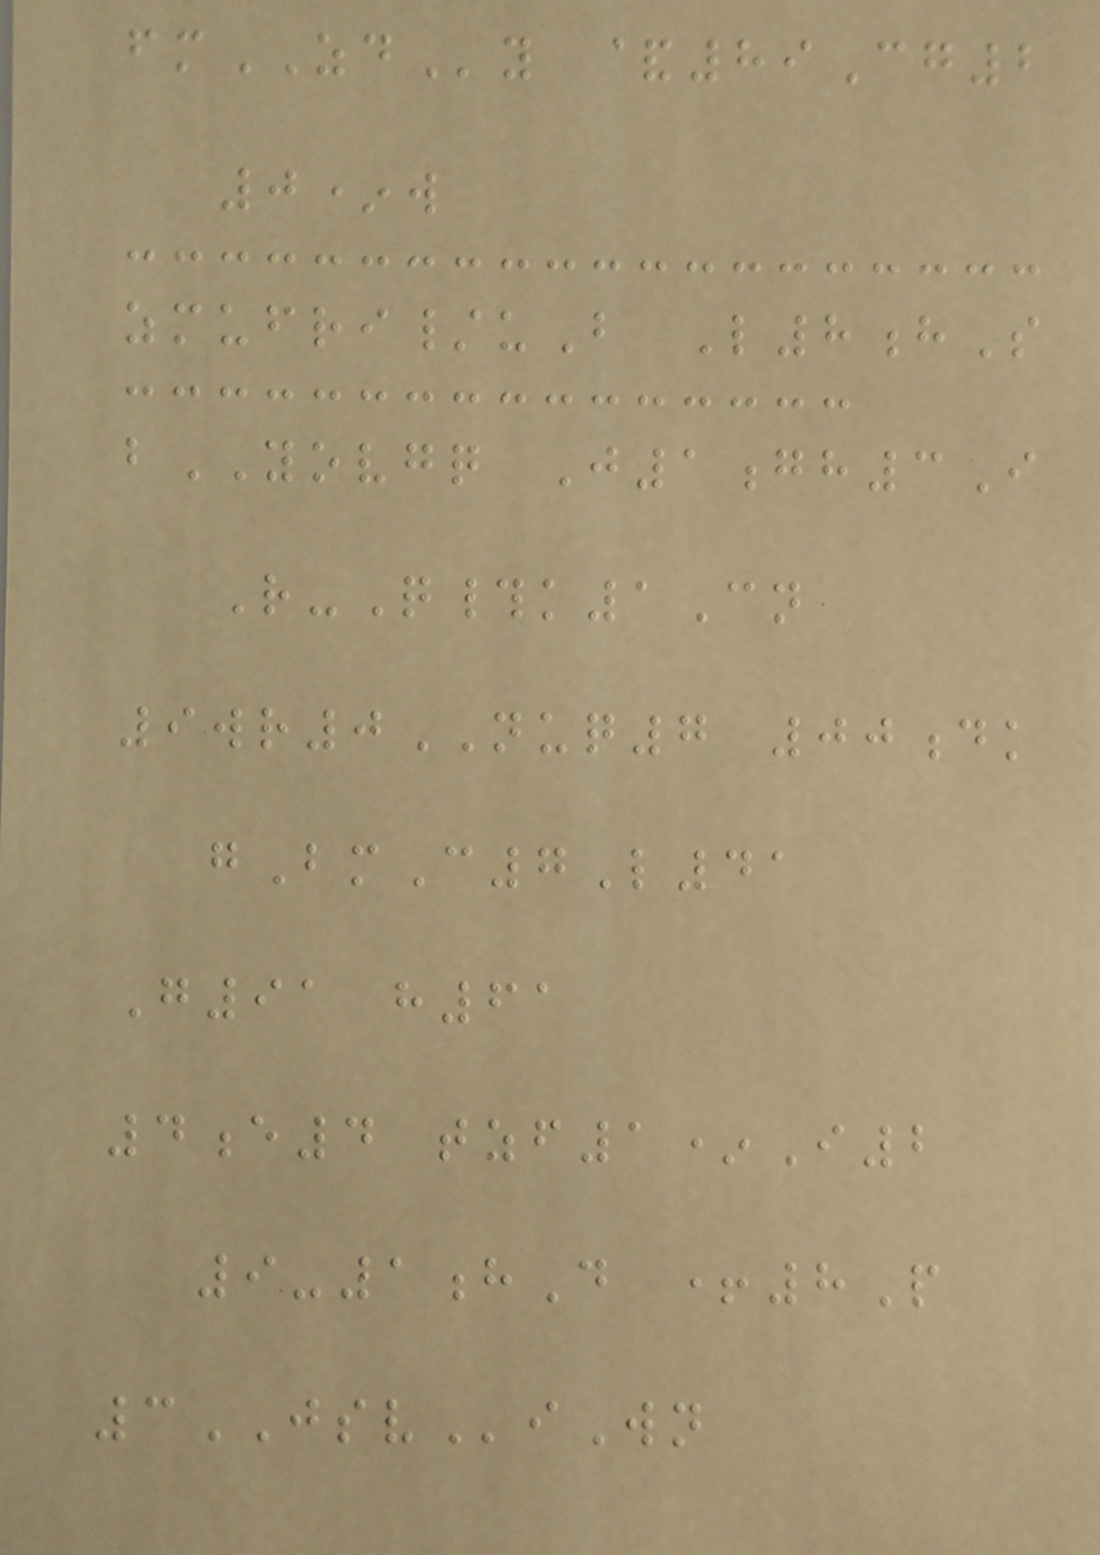fmZDy &89Cg2
0*w
zmufri/uB L8hS
bYOVGQ J1gh3I
R-Q#k1Cn
9wr0NUQ7 00dk
gBmC7L41
G91 h61
4e4 tzf1*I2
9-1hD +8P
3JSViWn
